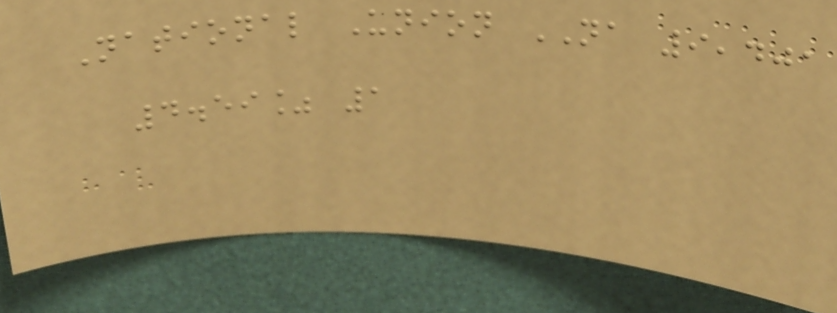National Union NA 9,401
4.59% 1
